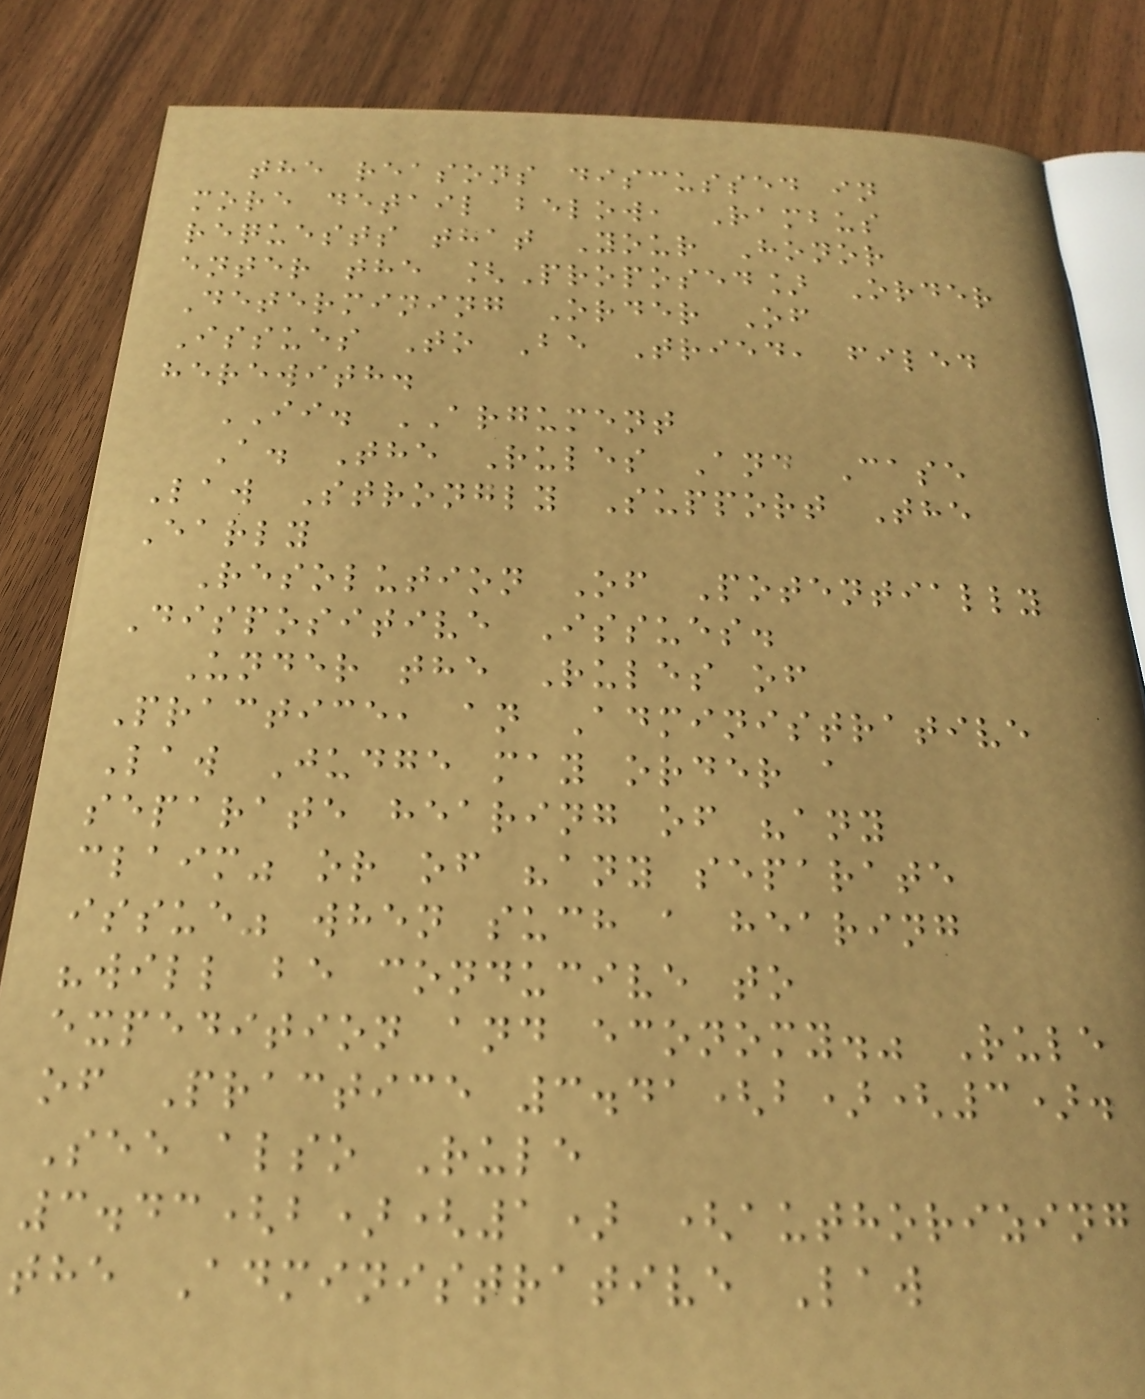the reasons discussed in
more detail below, Rambus
requests that Your Honor
enter the [Proposed] Order
Determining Order Of
Issues To Be Tried, filed
herewith.
II. ARGUMENT
A. The Rules And Case
Law Strongly Support The
Early
Resolution Of Potentially
Dispositive Issues.
Under the Rules of
Practice, an Administrative
Law Judge may order a
separate hearing of "any
claim" or of "any separate
issue" when such a hearing
"will be conducive to
expedition and economy." Rule
of Practice 3.41(b)(3).
See also Rule
3.43(b)(1) (authorizing
the Administrative Law
